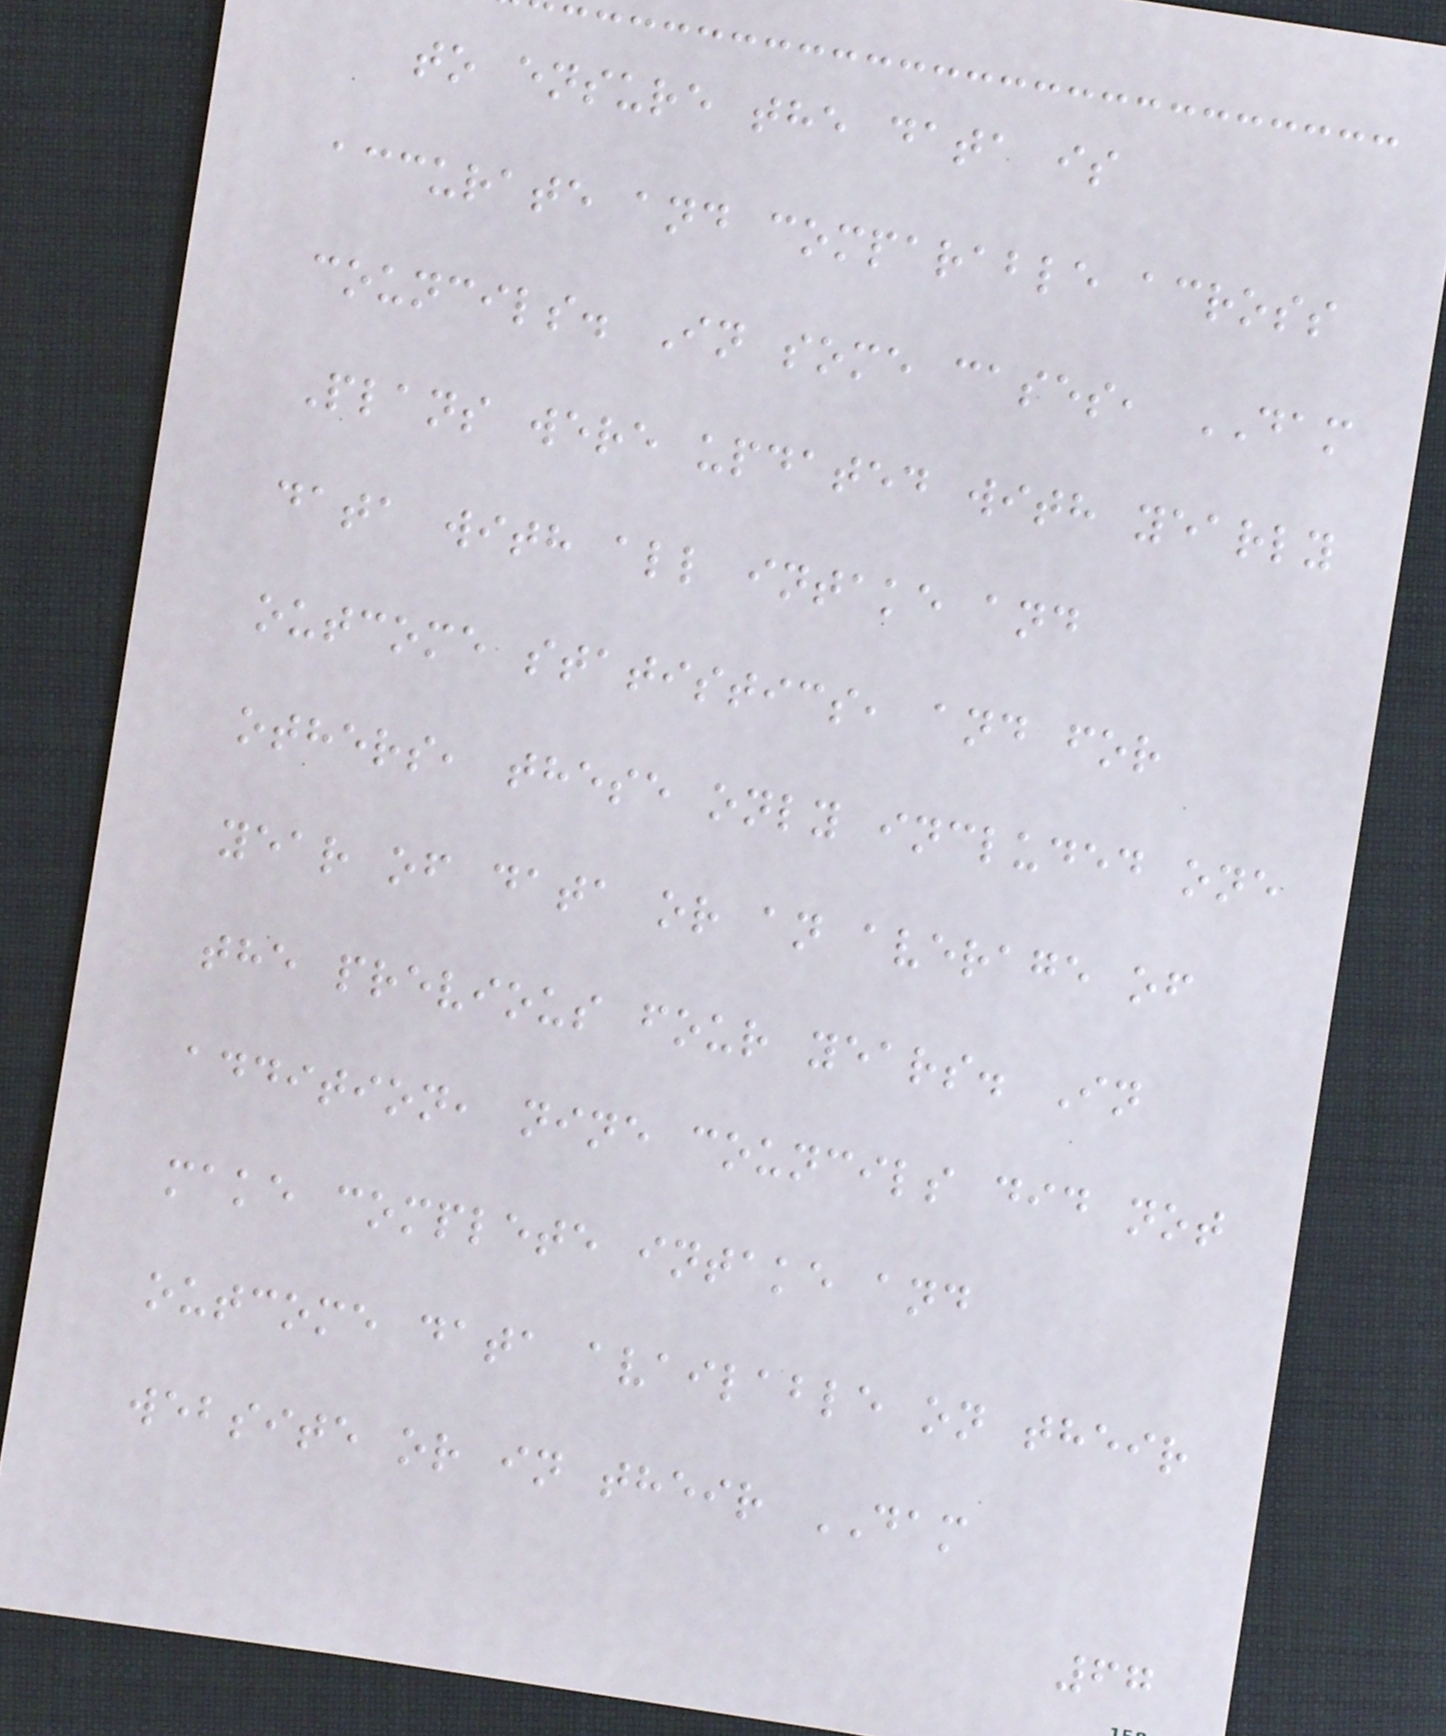to ensure the data is
accurate and comparable across
councils. In some cases, DAM
Plans were updated with yearly
data with all intake and
outcome statistics, and for
others, these only included one
year of data or an average of
the previous four years. In
addition, nine councils did not
make complete intake and
outcome data available on their
website or in their DAM
67
